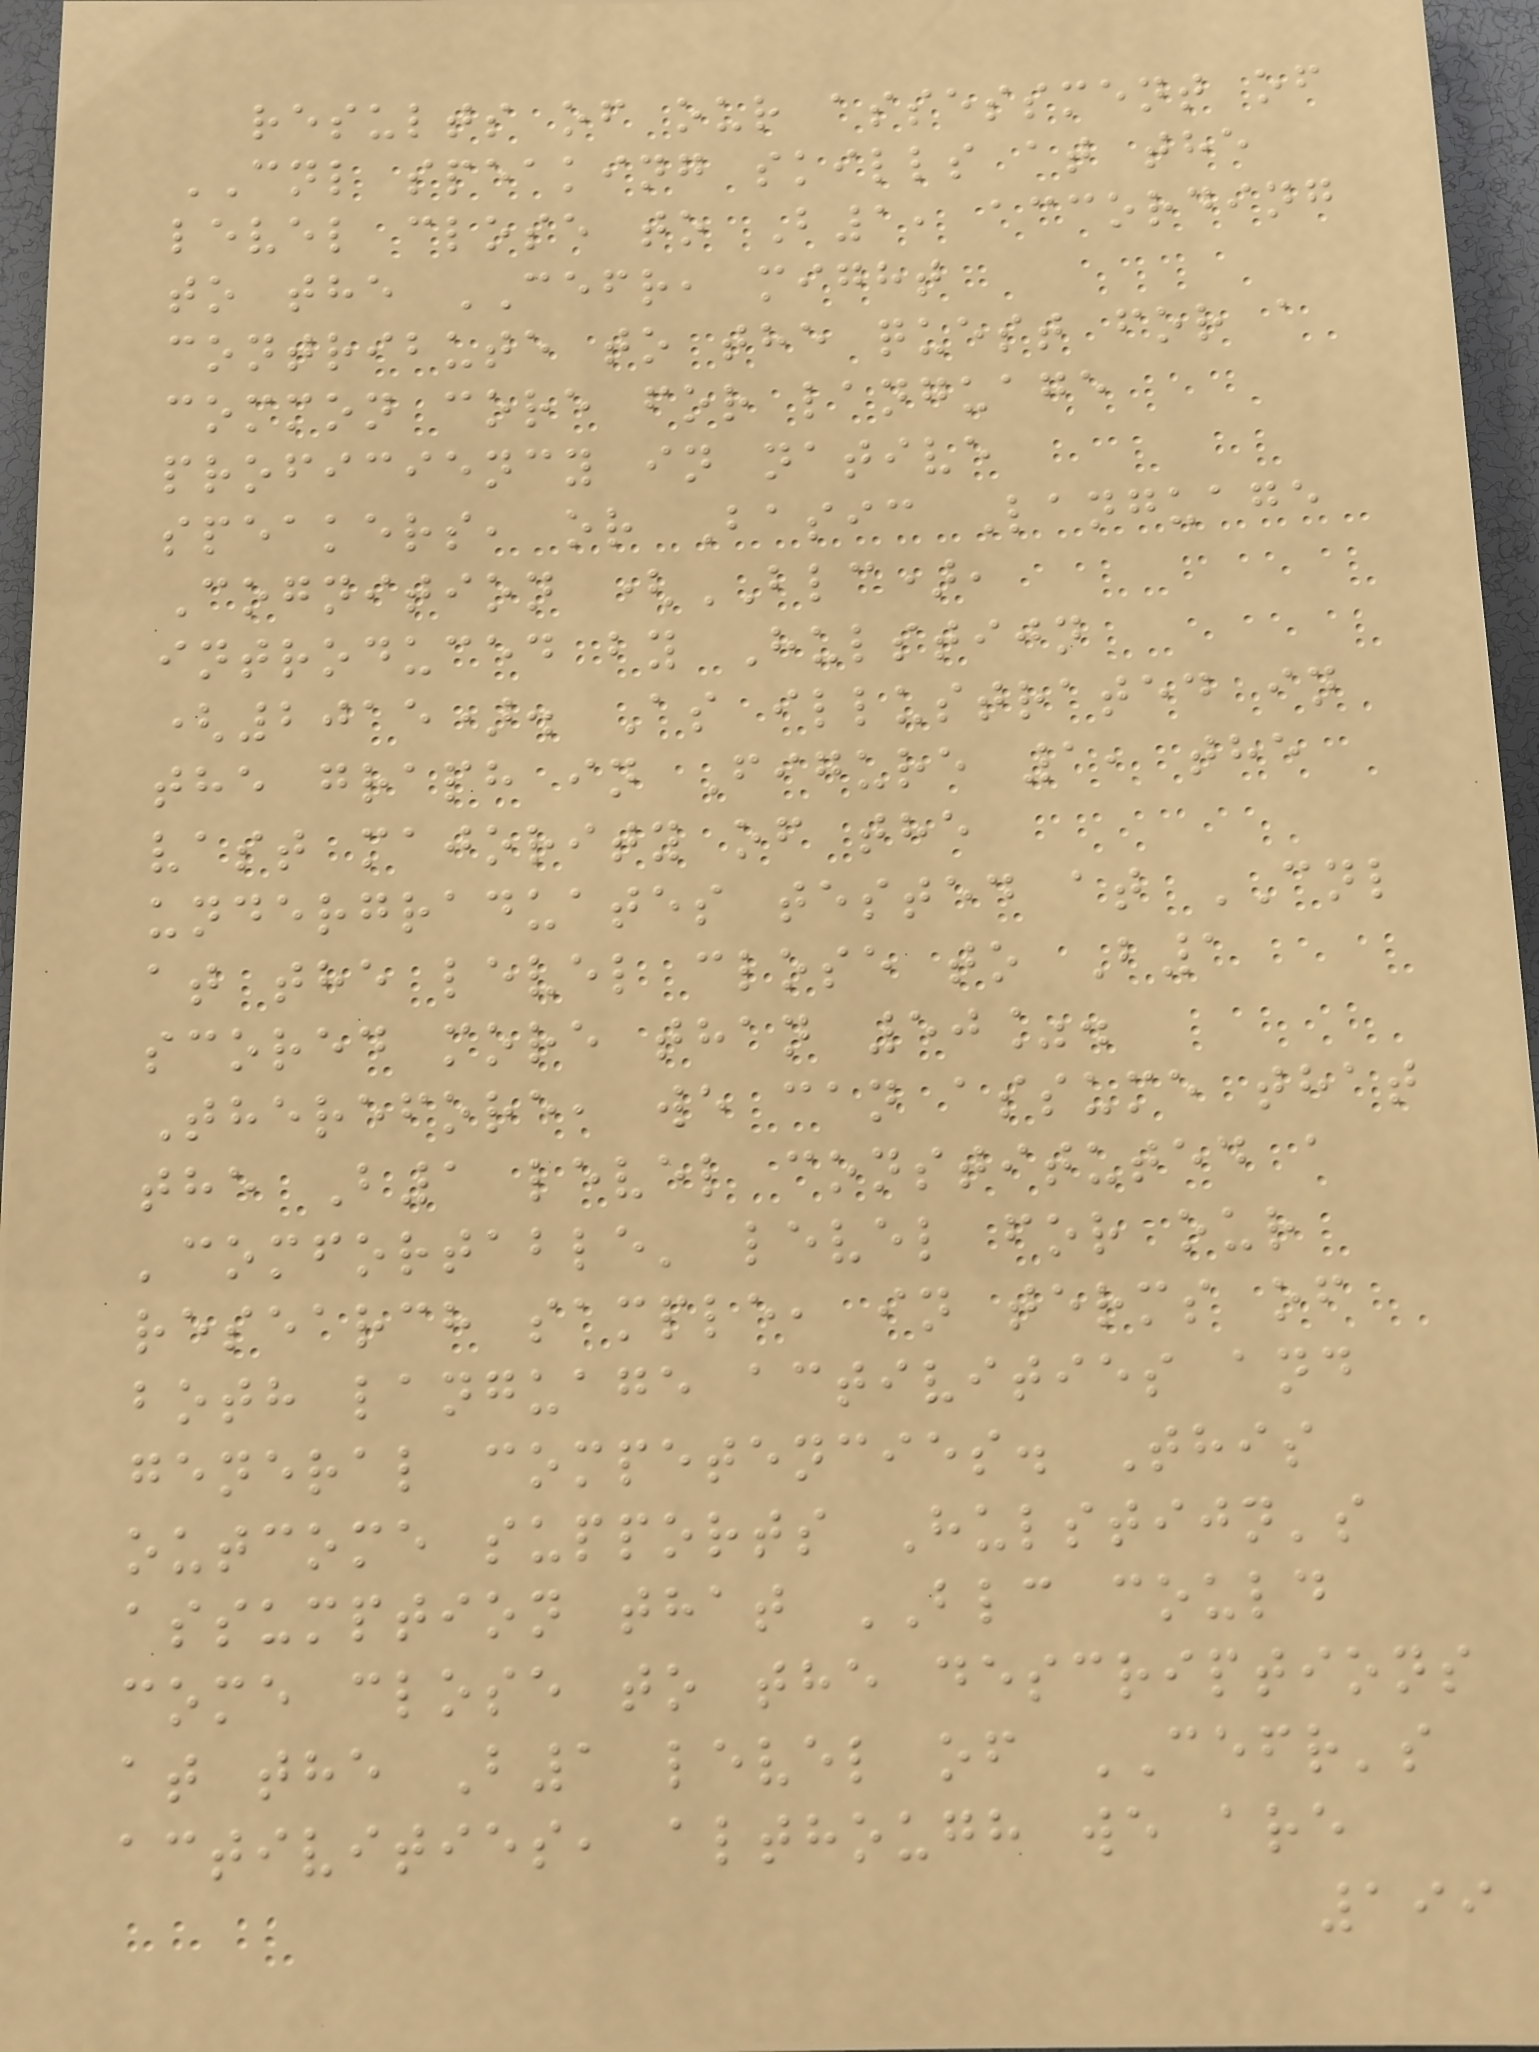results of our assessment of
CNL speaking skills at the
level close to B1, according
to the CEFR, might
contribute to the quest for a
common core for language
proficiency in native
speakers, or Basic Language
Cognition (BLC),
introduced by Hulstijn
(2015). As illustrated in
the graph in Figure 1, the
vast majority of the
undergraduates tested at CNL
at the level close to B1
scored more than 50%.
Therefore, we can assume that
the B1 level constituted a
'comfortable' level for our
research sample, in terms of
both language activities and
general competencies. This
outcome supports Hulstijn's
assumption that BLC could
come close to the descriptions
at the B1 level of CEFR's
activities, although we are
199
